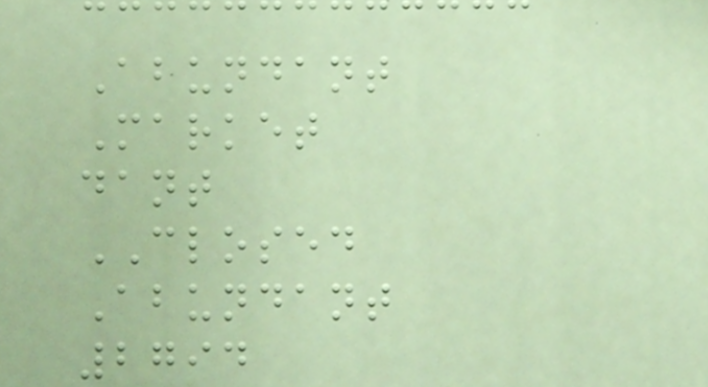Abundant
Market
dant
CLOSED
Abundant
2794
